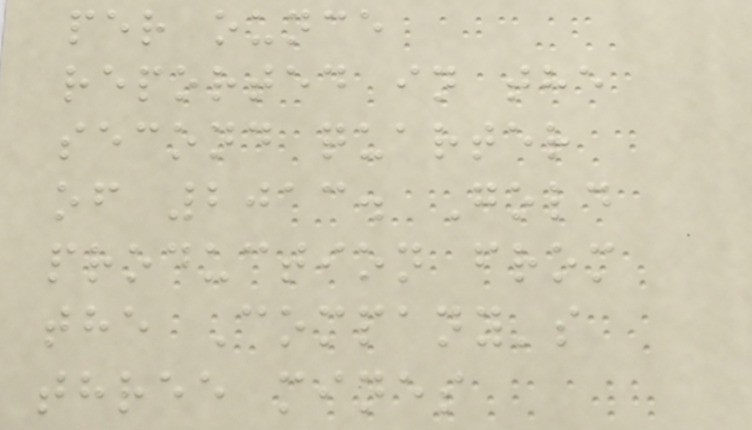per ounce
reported in the
second quarter
of 2013. Gold
production from
the Company's
three mines
